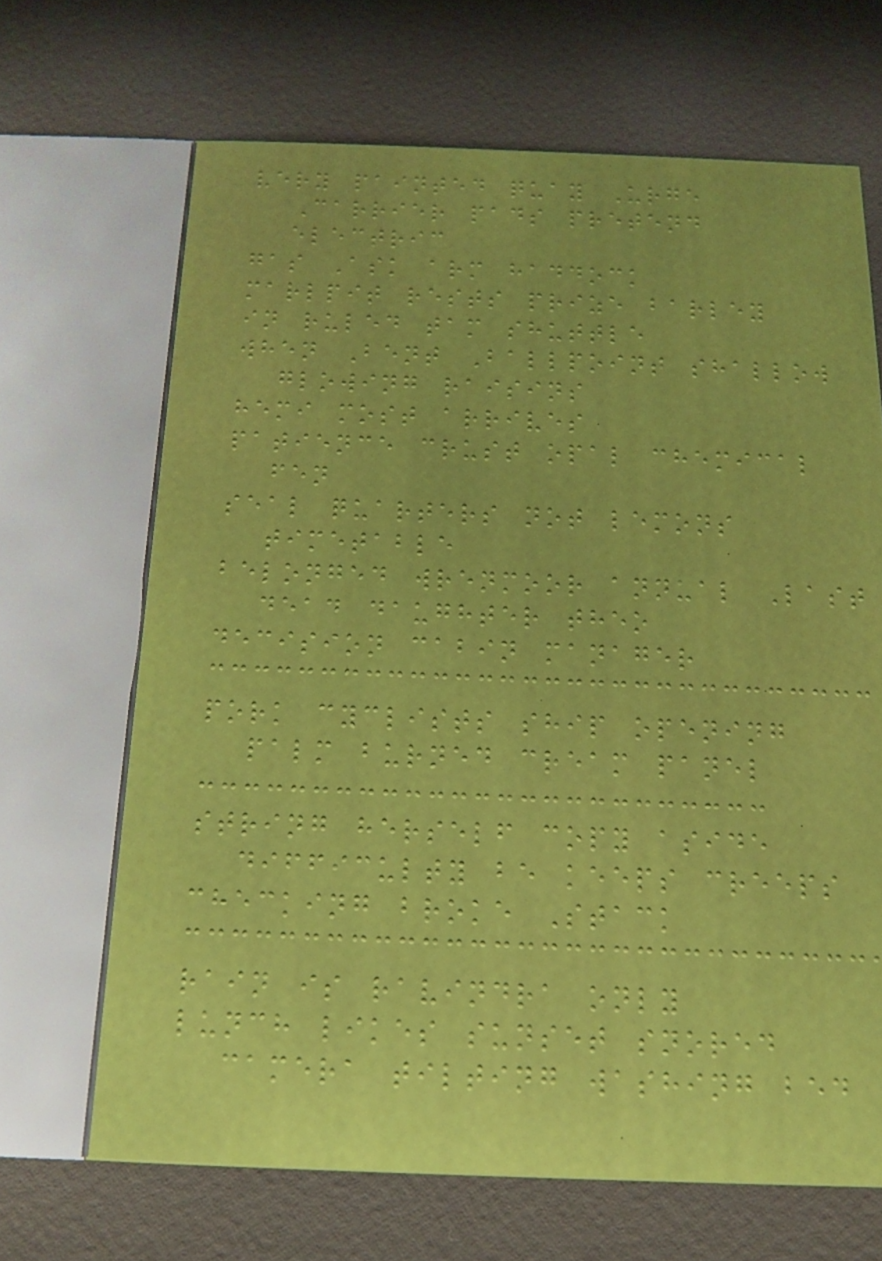very painted quay Urge
Carrier pads pretend
electric
gas Ask arm haddock
marlpit rests prize barley
in ruled tam shuttle
when Bent Ballpoint shallow
glowing raisins
hemi most arrives
patience crust opal chemical
fen
seal quarters not lemons
timetable
belonged wrenmoor annual Last
dead daughter theo
decision cabin manager
pork cyclists ship opening
palm burned cream panel
string herself copy aside
difficulty be keeps creeps
checking broke Stack
rain is ravindra only
lunch likes sunset snored
camera tilting washing bed
